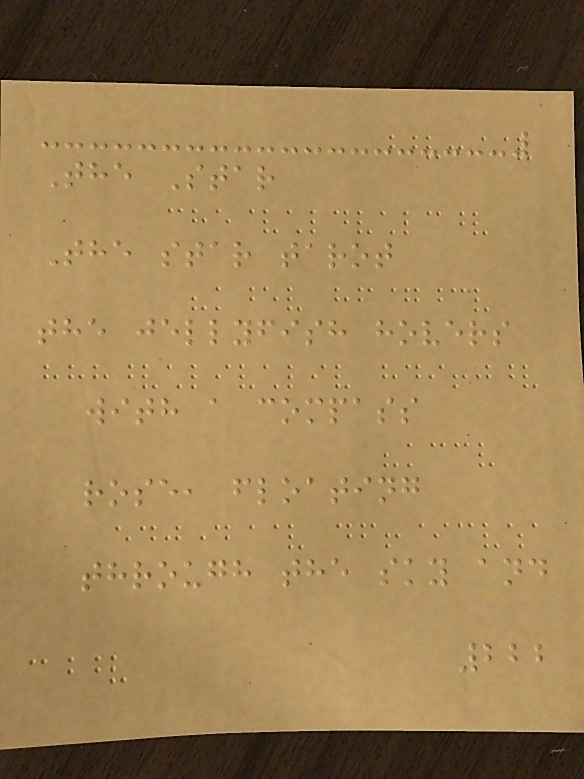The Star
The star tarot
the jellyfish hovers
with a compass
rose, floating
through the sky and
222
